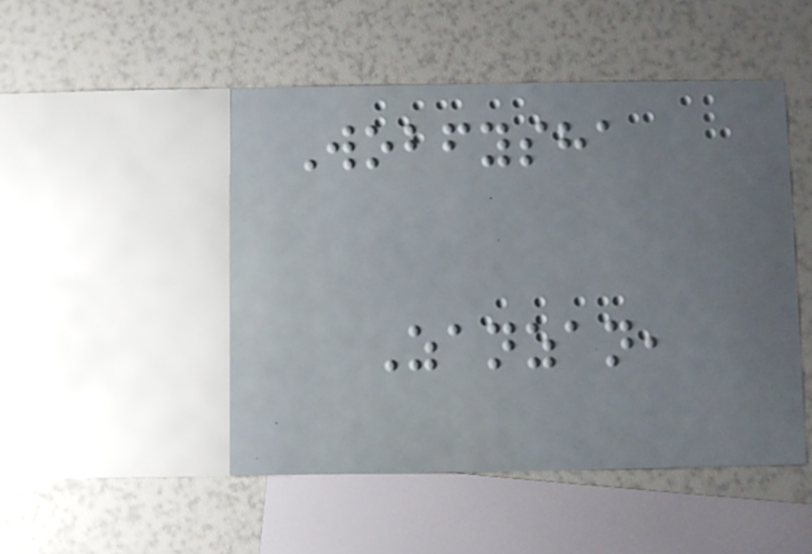Wobfysha
Zanzan,
